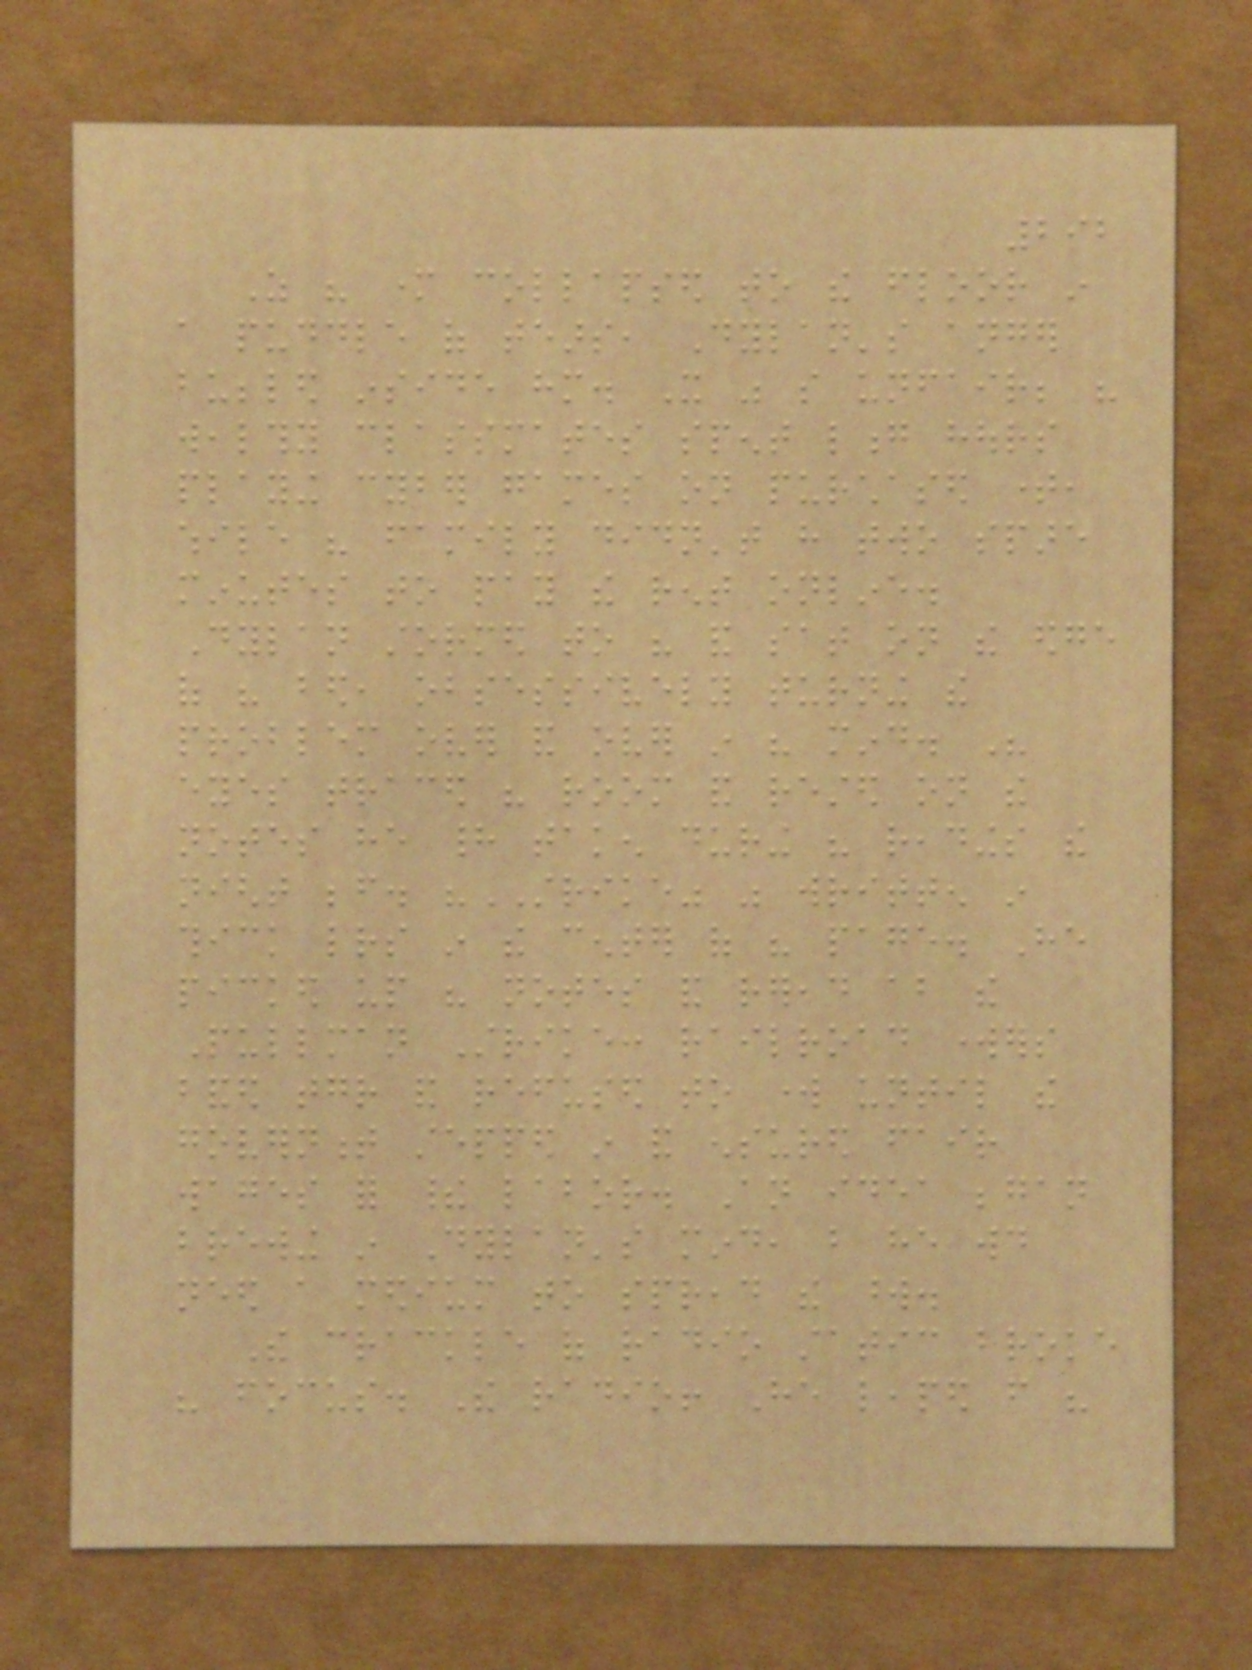292
As his mother collapsed to the floor in
a puddle of tears, Dylan's anger
bubbled inside him. It was so unfair; his
wealthy classmates spent long hours
playing cyber games on purchased time,
while his family didn't have two spare
minutes to pay the rent online.
Dylan stormed to his and sat on the edge
of his bed, obsessively turning the
problem over and over in his mind. His
eyes traced his room and rested on the
notes he had taken during his readings the
night before. "STRIKE" was written in
thick letters in the center of his page. He
picked up his notes and reread about the
Pullman Strike: railroad workers
banded together and refused to work until the
government stepped in and ensured fair
wages for their labor. An idea began
brewing in Dylan's mind, but he would
need a medium to spread the word.
The crackle of radio static broke
his focus. The radio! He leaped from his
